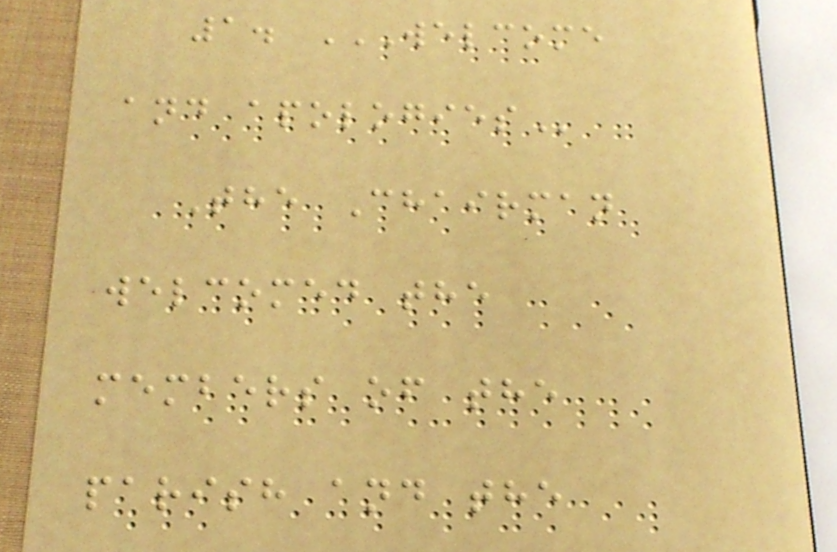1. WELCOME
AND APOLOGIES
The Chairman
welcomed the
members of the
parish and the
